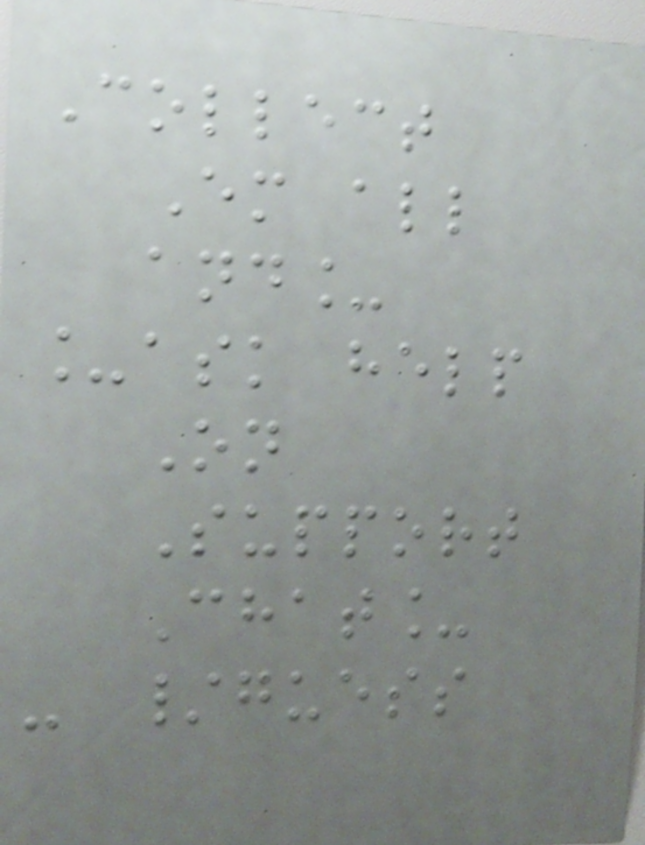Collect
Em all
and_
_ask help
On
Support
Chat_
- /guess
